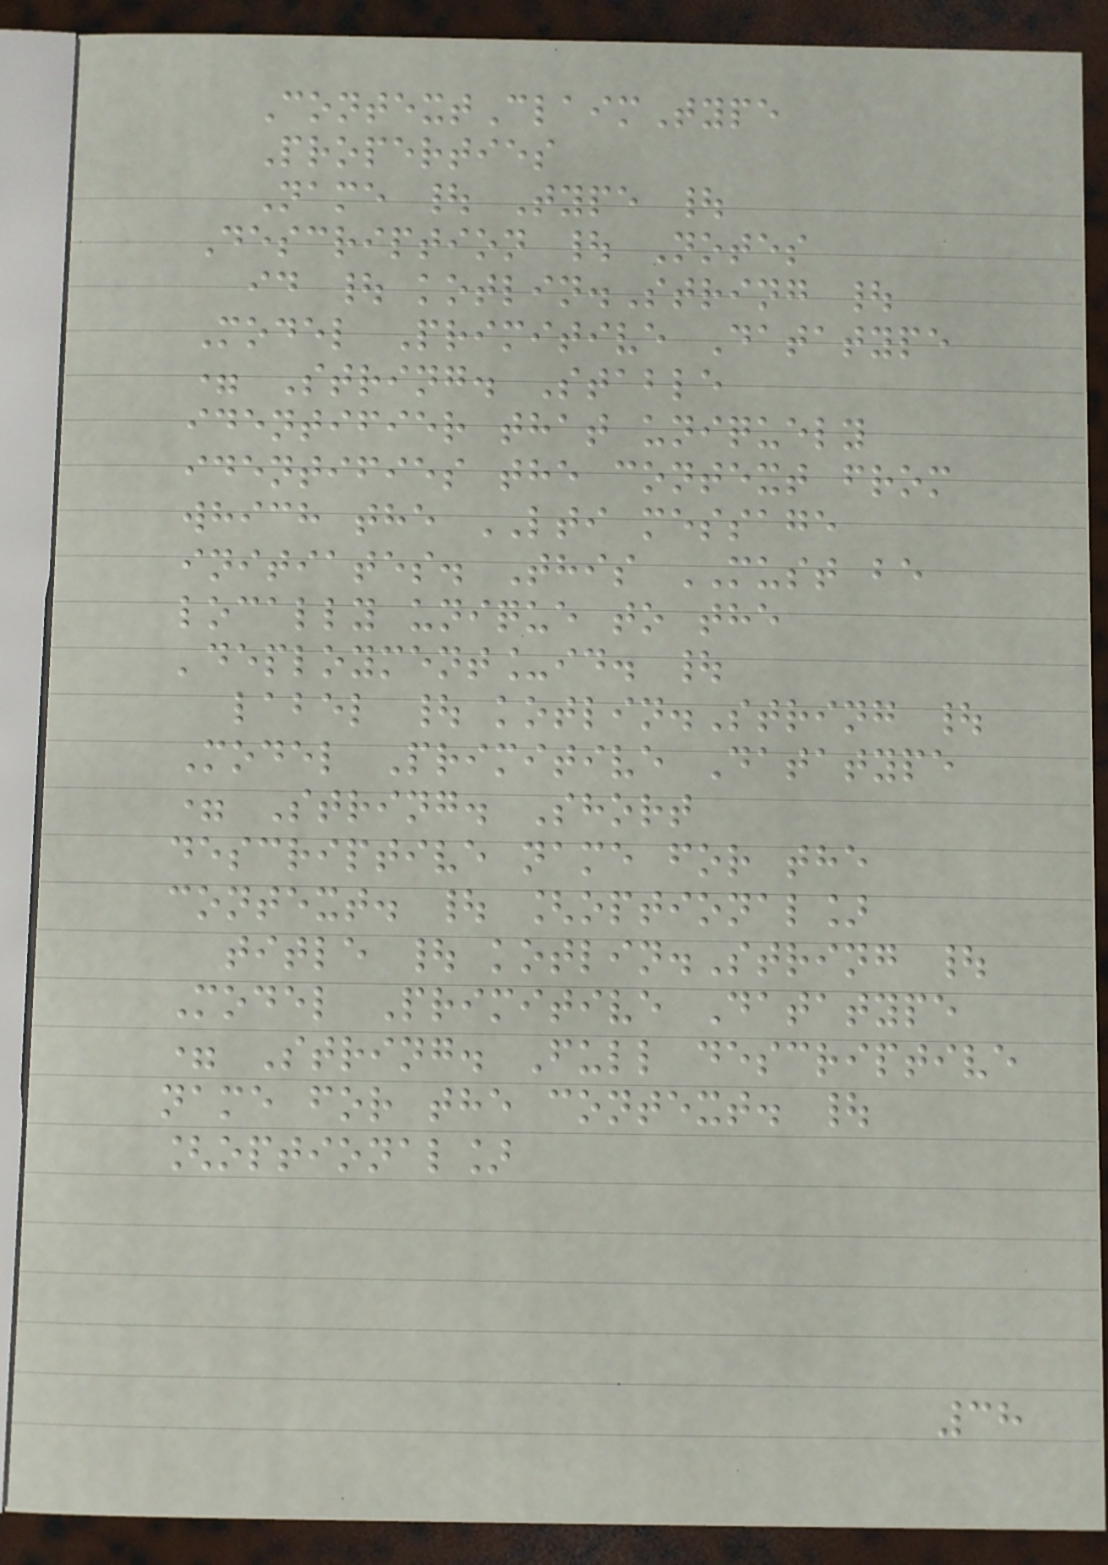ContextClaimType
Properties
Name | Type |
Description | Notes
id | kotlin.String |
Model Primitive Datatype
= String. Stable
identifier that uniquely
identifies the context from
which the LTI message
initiates. This MUST be
locally unique to the
'deployment_id. |
label | kotlin.String |
Model Primitive Datatype
= String. Short
descriptive name for the
context. | [optional]
title | kotlin.String |
Model Primitive Datatype
= String. Full descriptive
name for the context. |
[optional]
38
